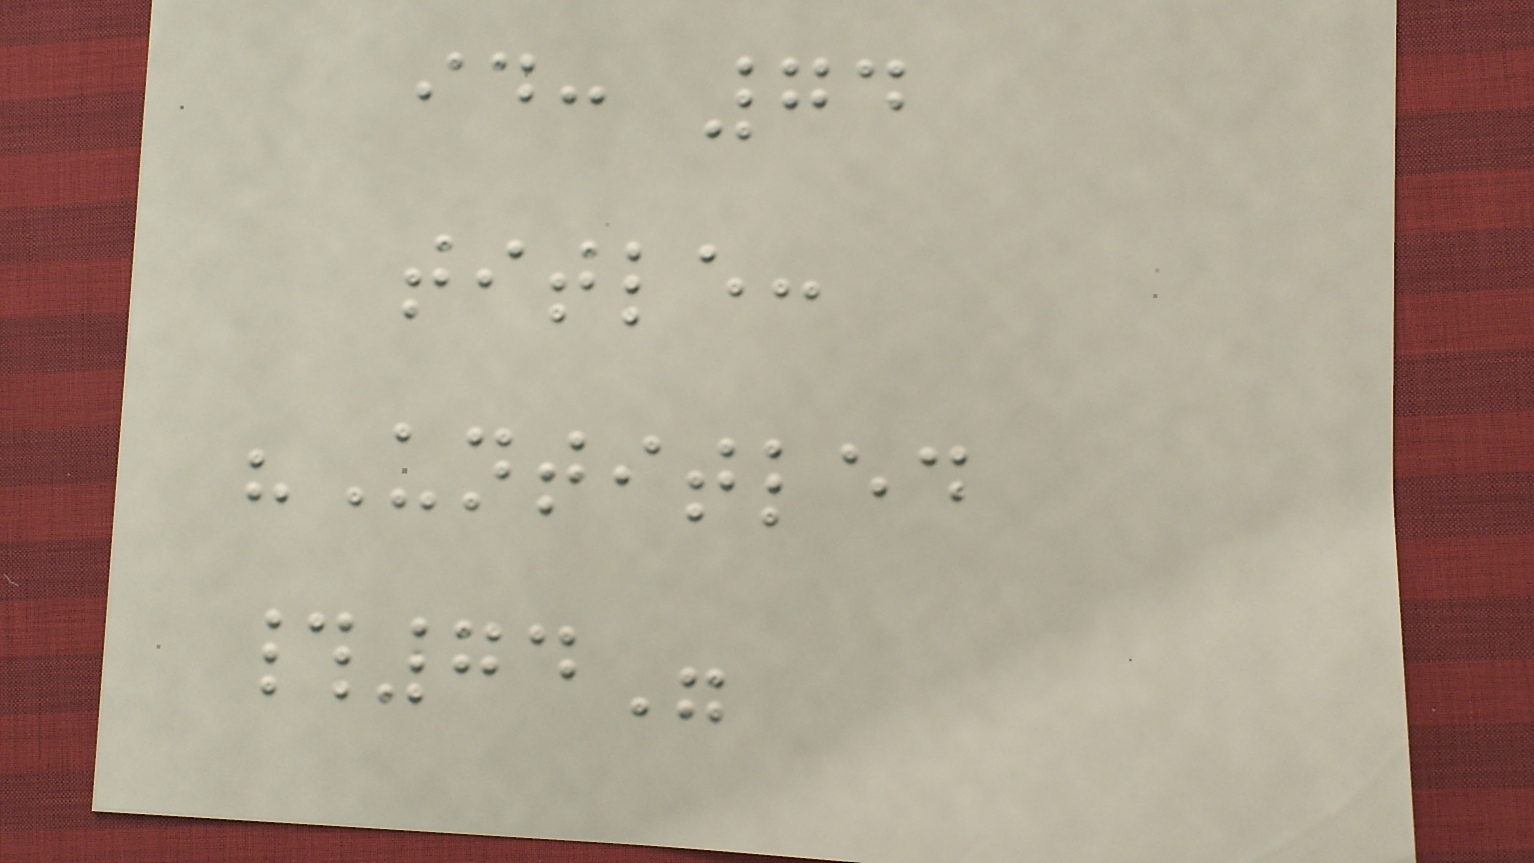id: 74
title:
"Untitled
#74"
